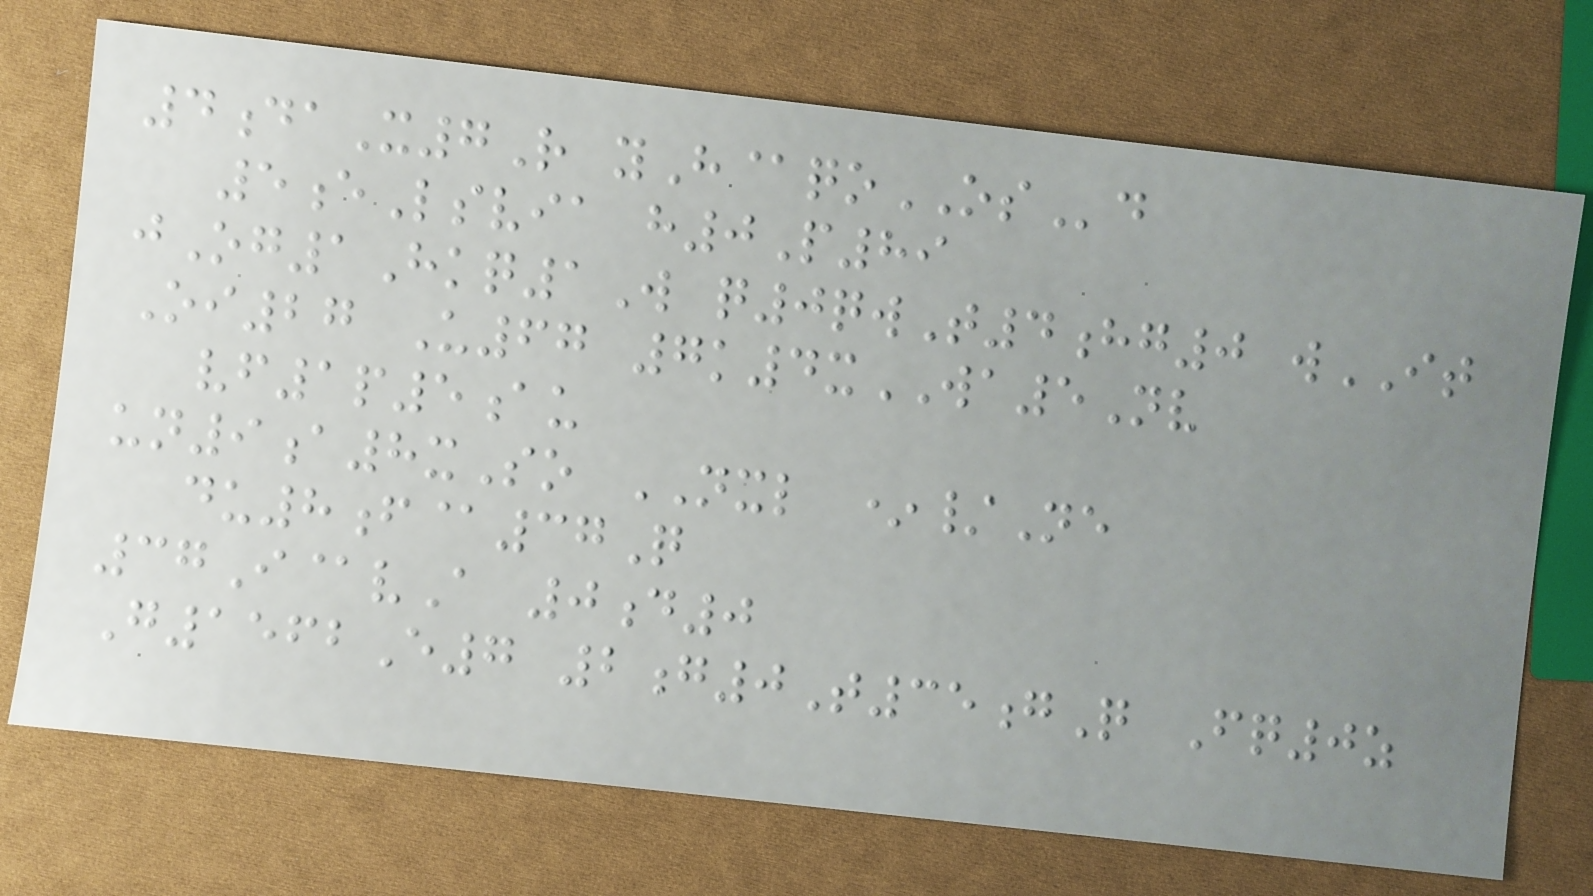4daX7R yH@qoOSd
5eLsvia h0P89
jOg1Hkq1W q0qwT4hg0 wIT
Oi27 U67 7k4xWA5Nv
vf1p5au
un9a8xSo NXL */Ne
du8f@37Q
37I@vA 0d0
G1562E7 2g0T35gQ Fq0z
